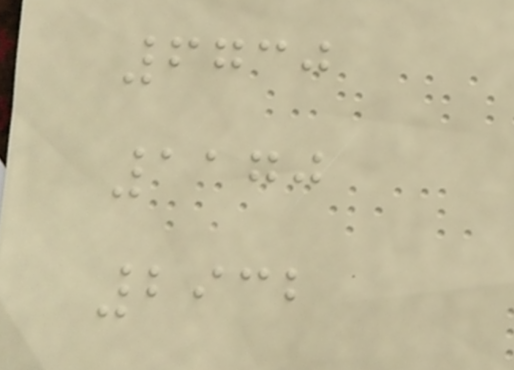6730
1170
2932
